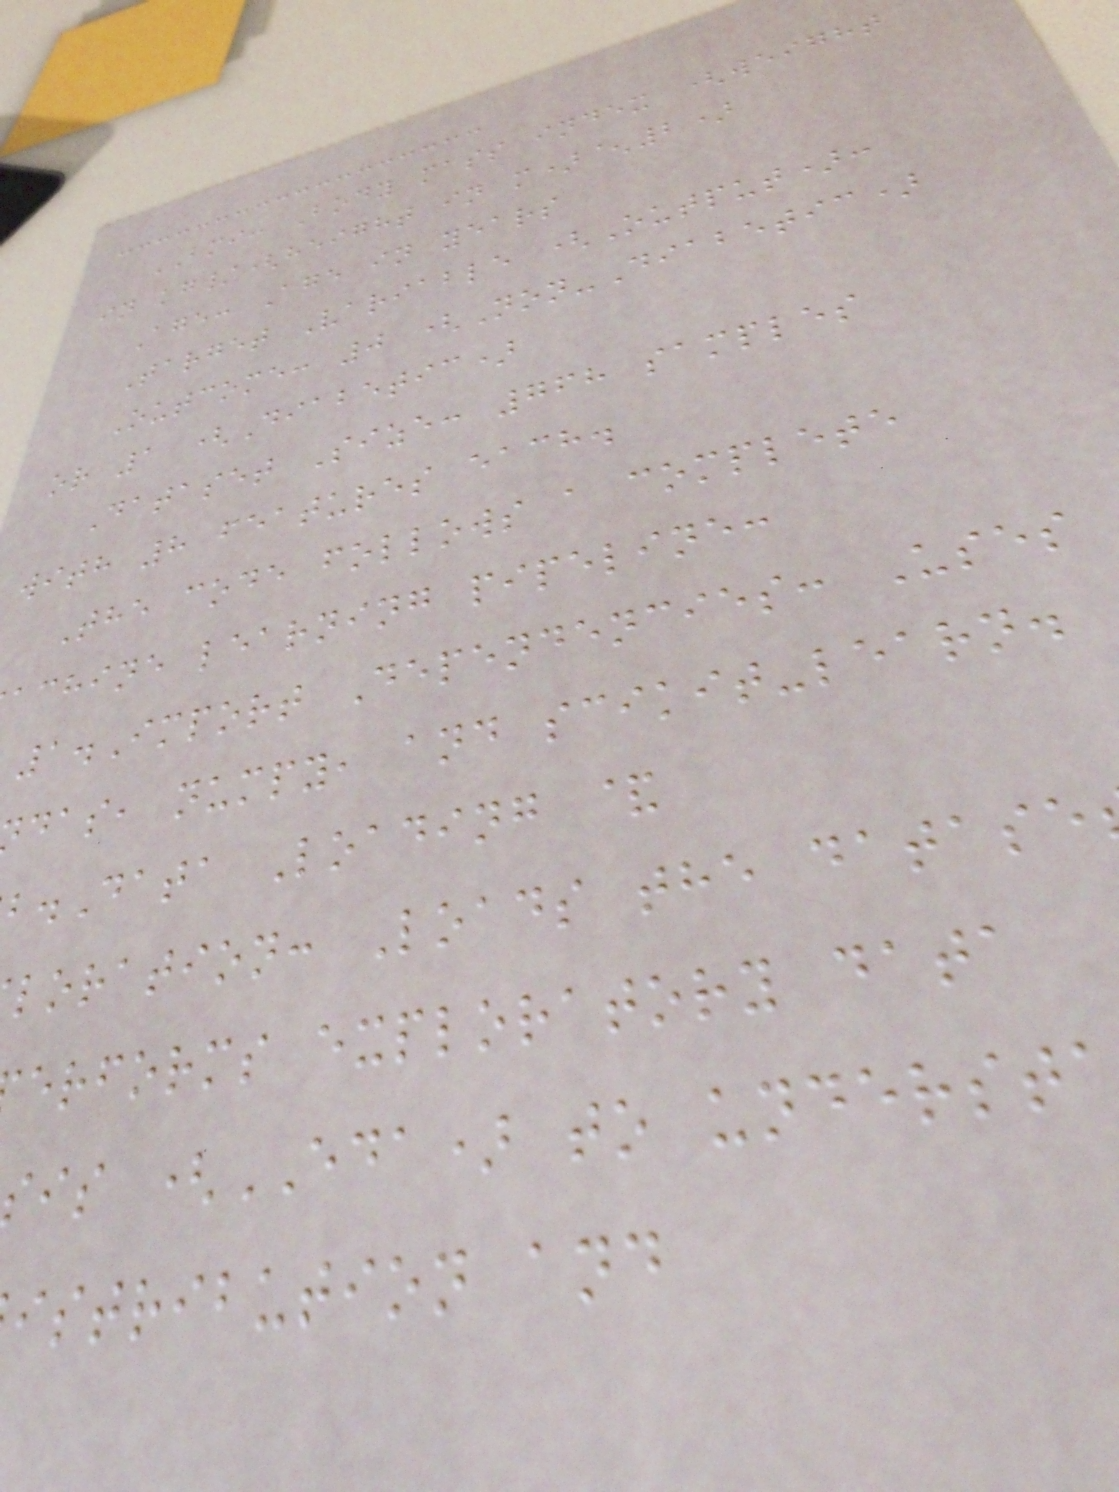BMI: Body mass index (weight
in kg/(height in m)^2)
Age: Age in years
Target Variable (Output):
Outcome: 0 (Non-Diabetic)
or 1 (Diabetic)
Dataset Size: 768 samples
with 8 features each.
The code follows a complete
achine learning pipeline:
1.Import Dependencies: Uses
das, numpy, and scikit-learn.
.Data Loading &
loration: Loads the datase
erforms exploratory data
is (EDA) to underst
istribution and
